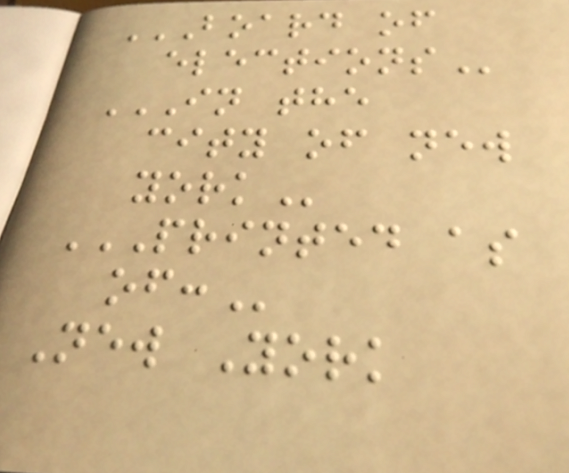BOARD OF
ELECTIONS
IN THE
CITY OF NEW
YORK
PRINTED AS
OF:
New York
